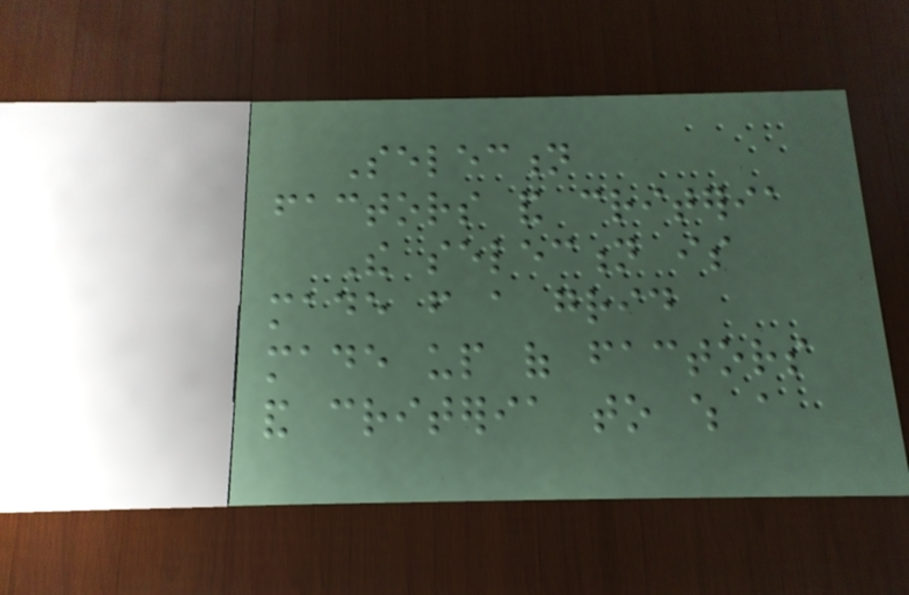Selection
factors and criteria
The selection is
made from a grid
made up of factors
and criteria to which a
